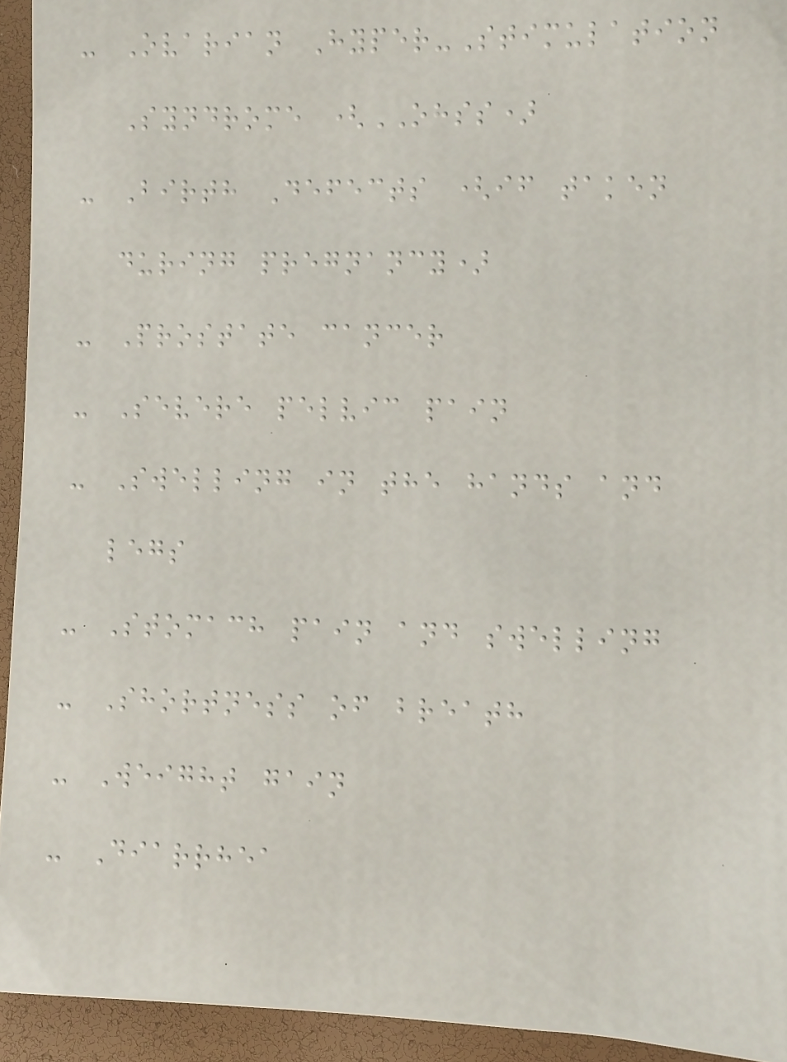- Ovarian Hyper-Stimulation
Syndrome (OHSS)
- Birth Defects (if taken
during pregnancy)
- Prostate cancer
- Severe pelvic pain
- Swelling in the hands and
legs
- Stomach pain and swelling
- Shortness of breath
- Weight gain
- Diarrhea
